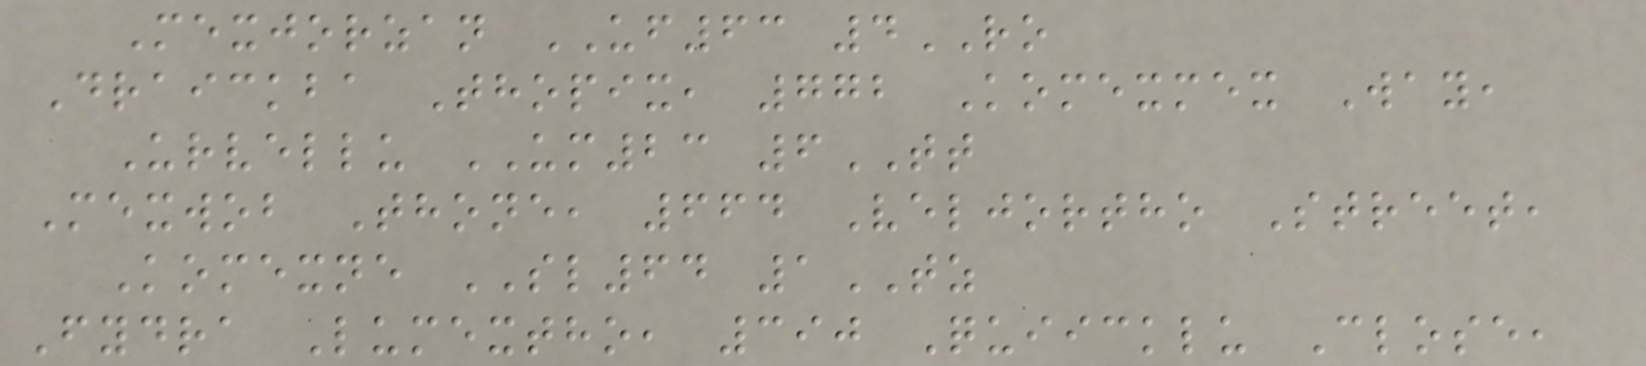Mexjorzan UF63 4RO
Draickba Thopix, 772 Komexmex Way,
Urvellu UM23 6TT
Mexwob Thone, 664 Veljortho Street,
Komexne SL64 1TZ
Fydra Lumextho, 390 Quiicklu Close,
